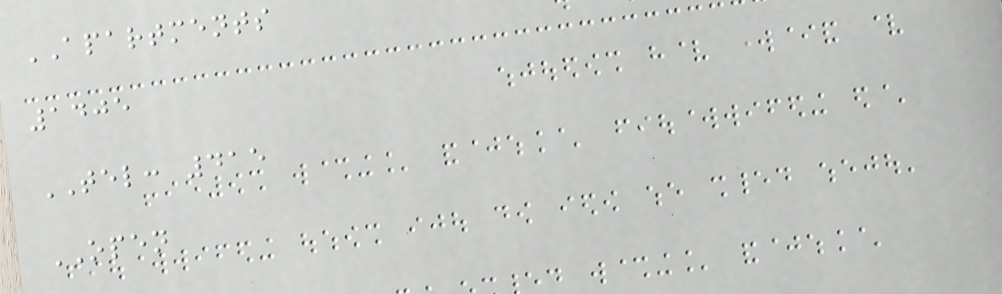APARTMENTS
1405
TEL: 415
OPEN
